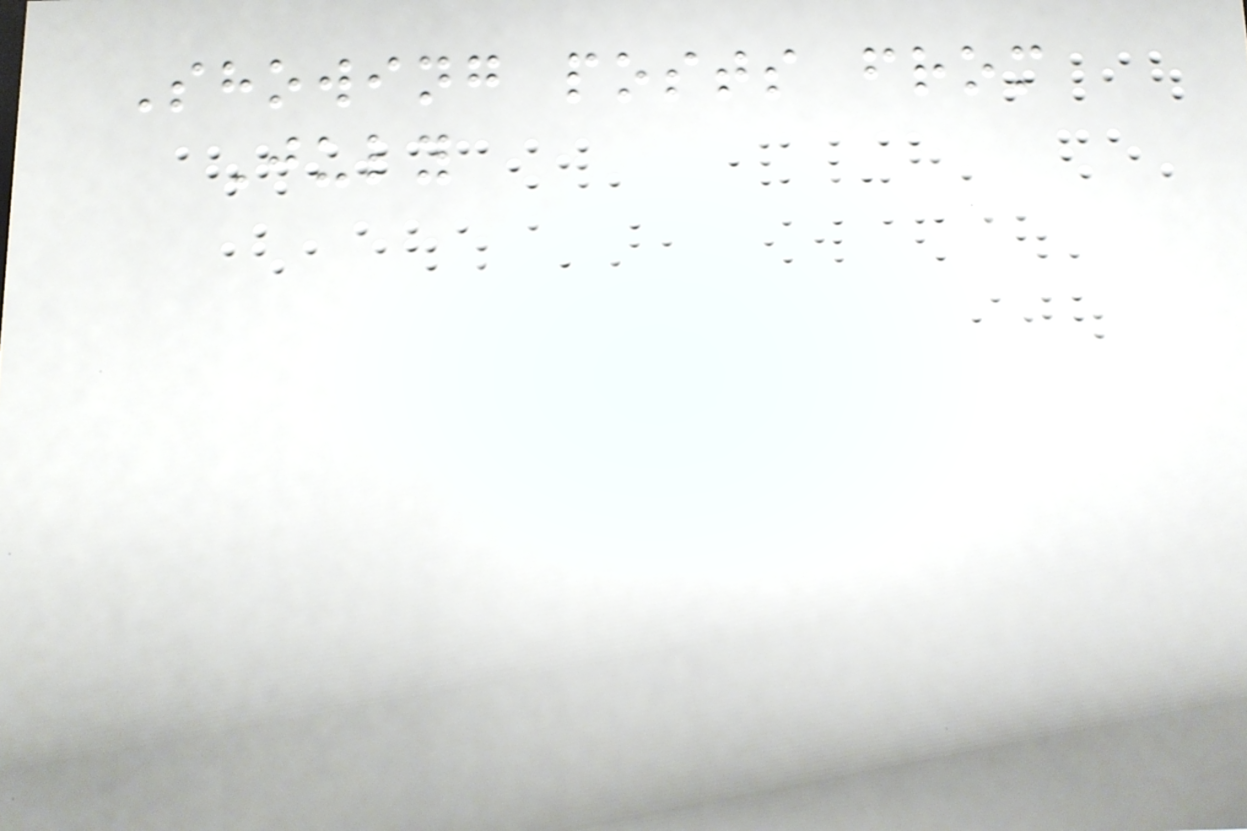Showing posts from
July
